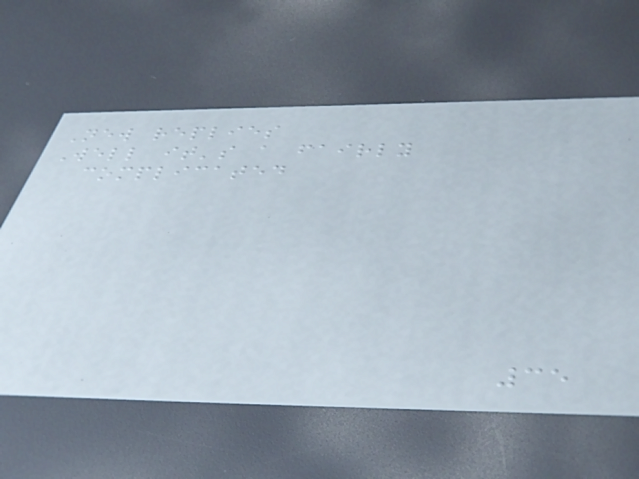New replies
Well it's a fairly
complicated
35
